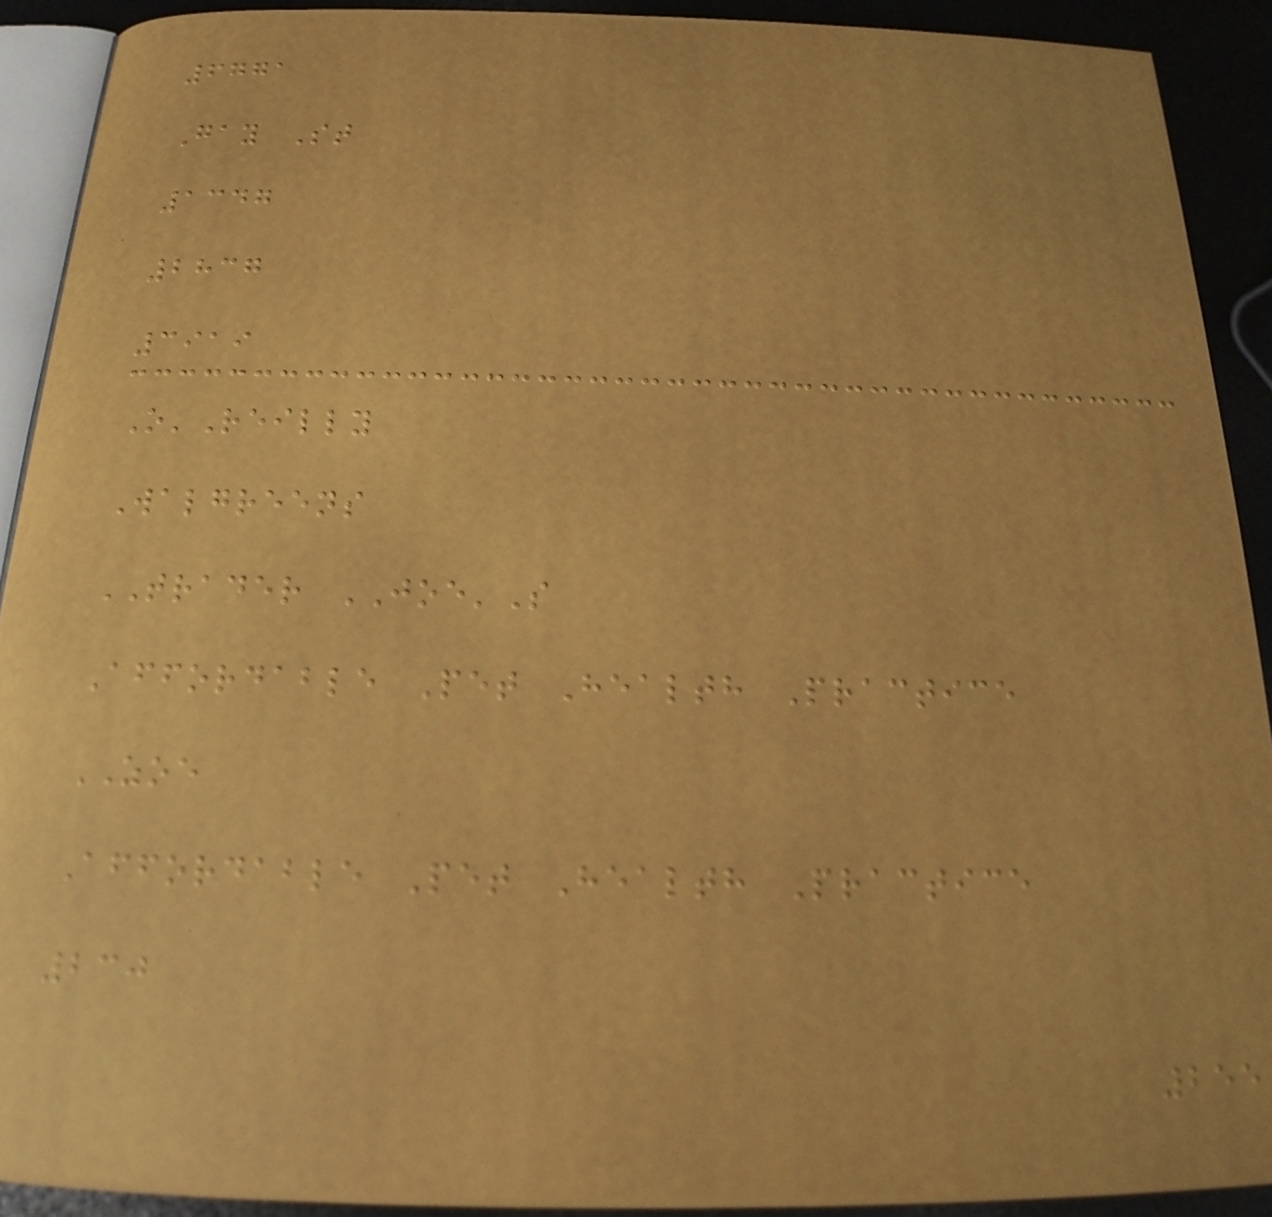6771
Gay St
1347
2837
3919
O'Reilly
Walgreens
TRADER JOE'S
Affordable Pet Health Practice
ZOE
Affordable Pet Health Practice
230
255
